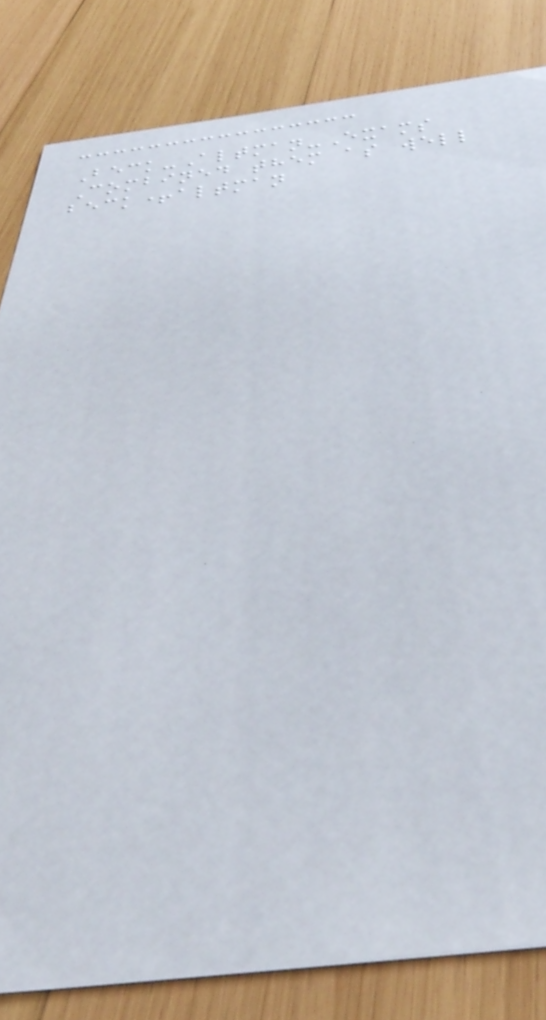Beck-Altman-Exams
Combined them as well
beck+altman
